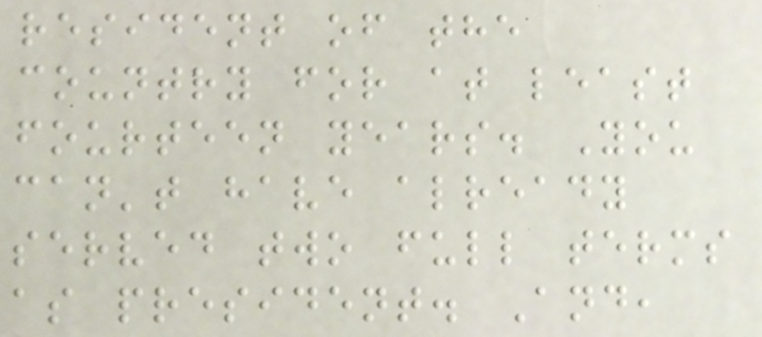resident of the
country for at least
fourteen years. You
can't have already
served two full terms
as president. And,
